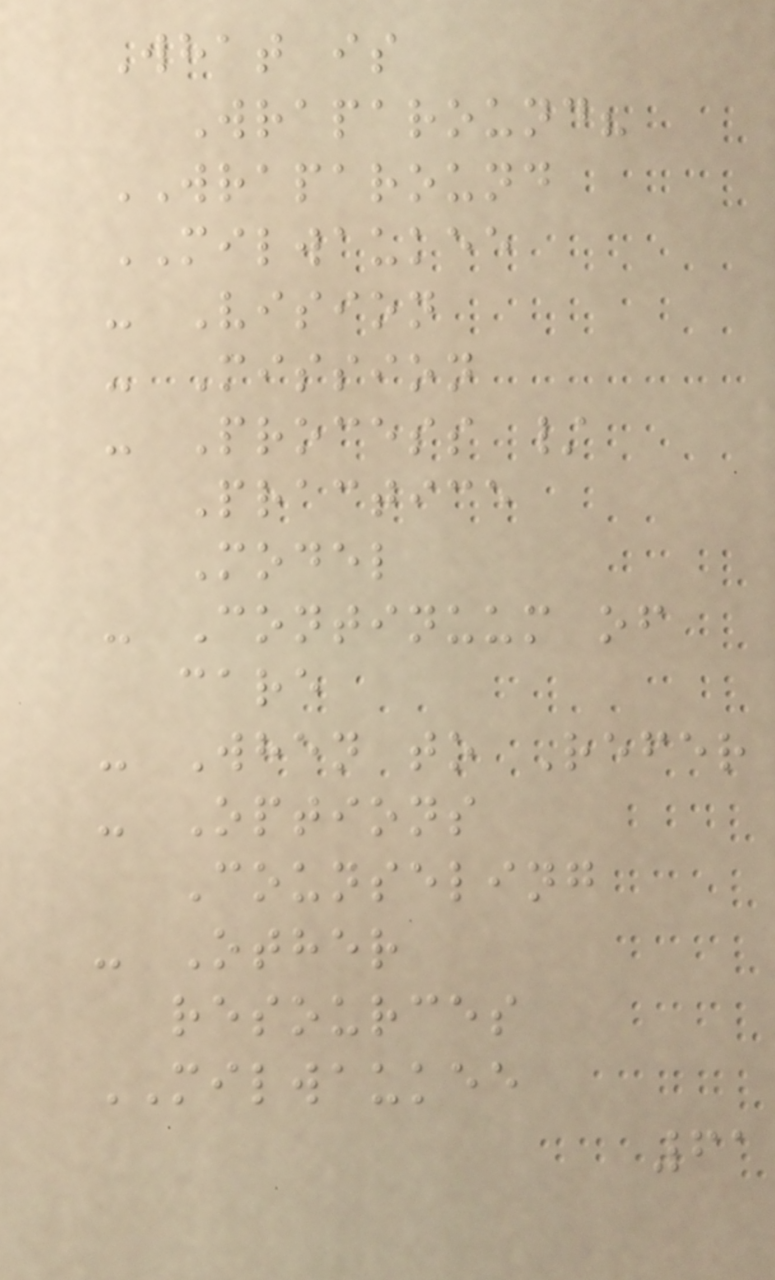What is
Wraparound?
WRAPAROUND
MILWAUKEE
- Vision
- Mission
- Process /
Practice
Model
- Continuum of
care
- When to Refer
- Options
Counseling
- Other
resources
MILWAUKEE
61
